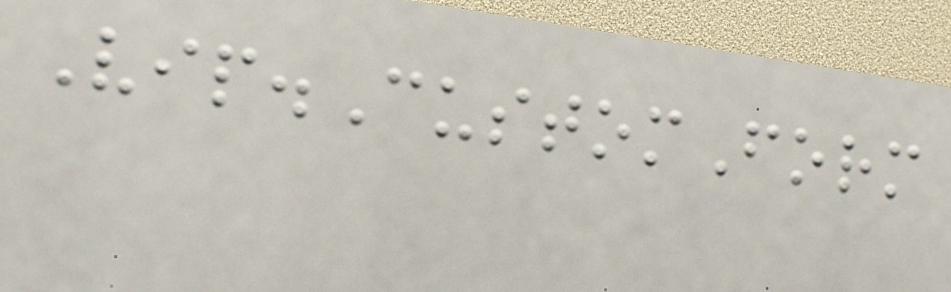Vip.CustomForm
